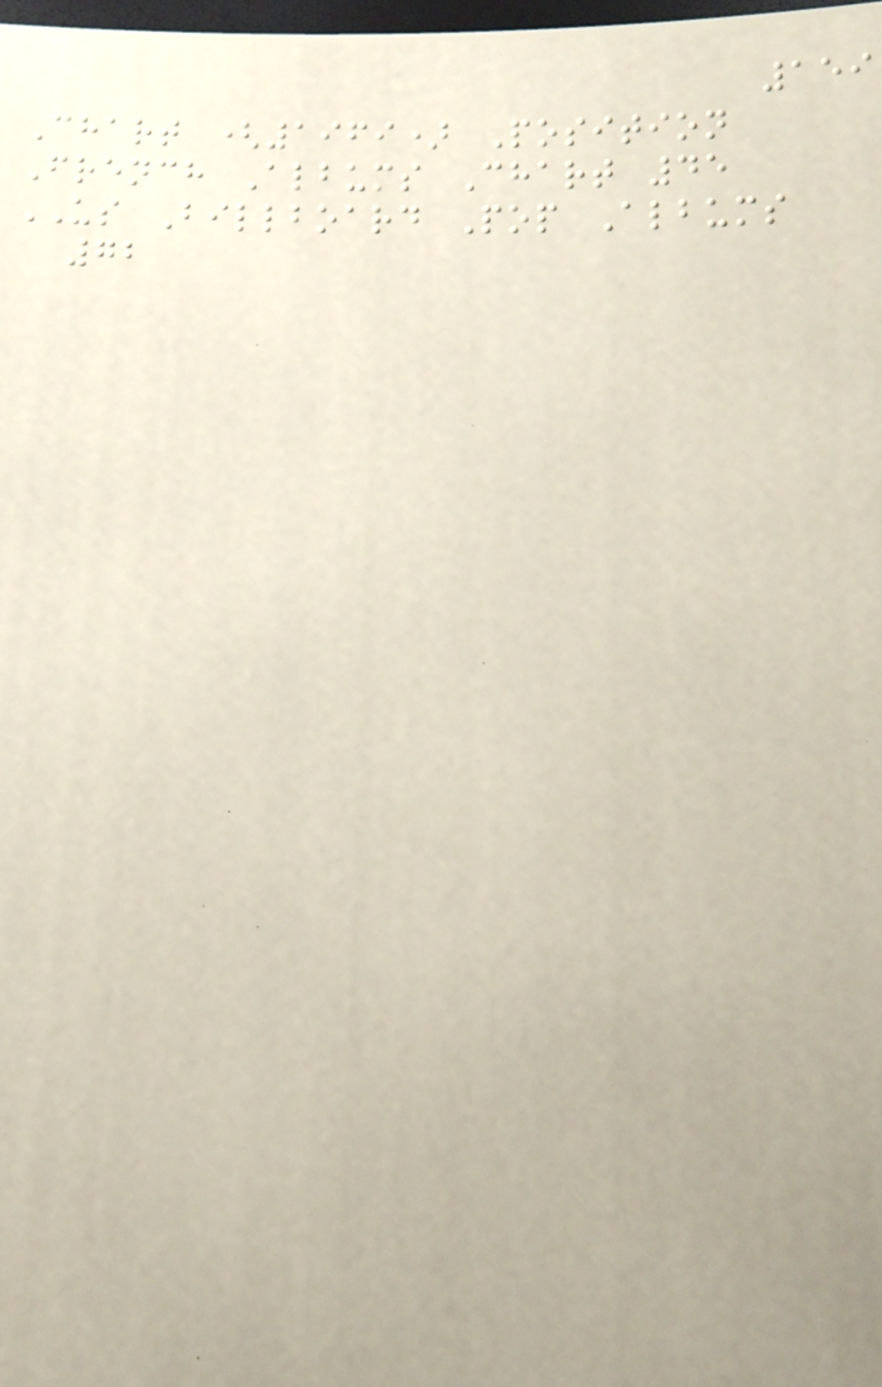159
Chart (1969) Position
French Albums Chart 45
US Billboard Pop Albums
72
